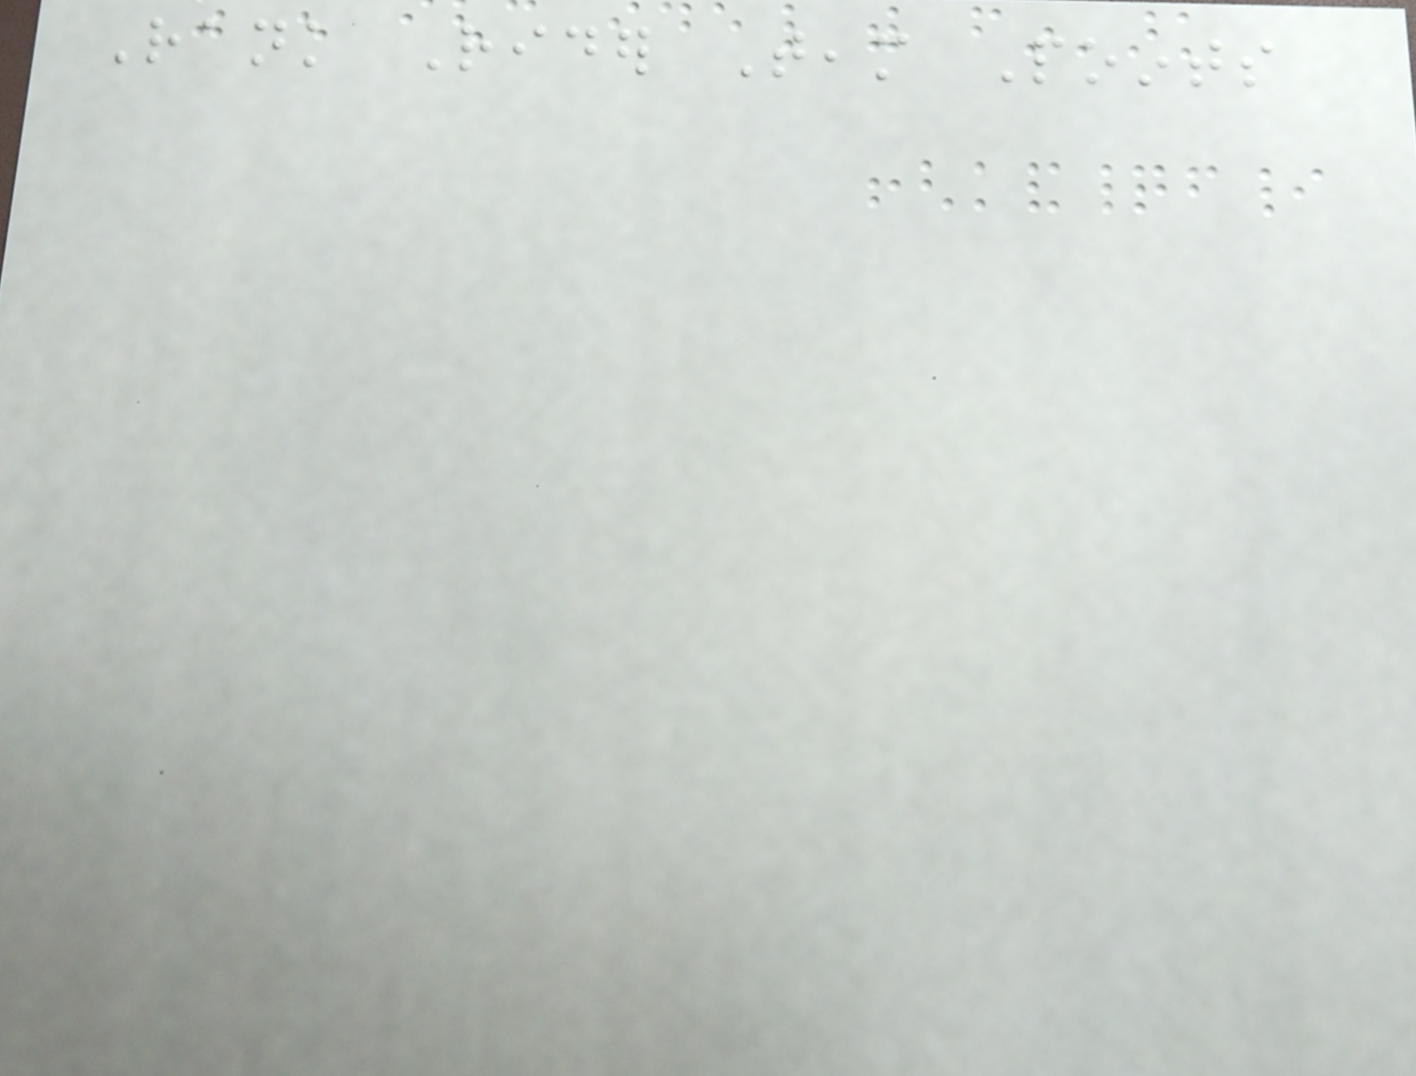Rank Rider Team Points
